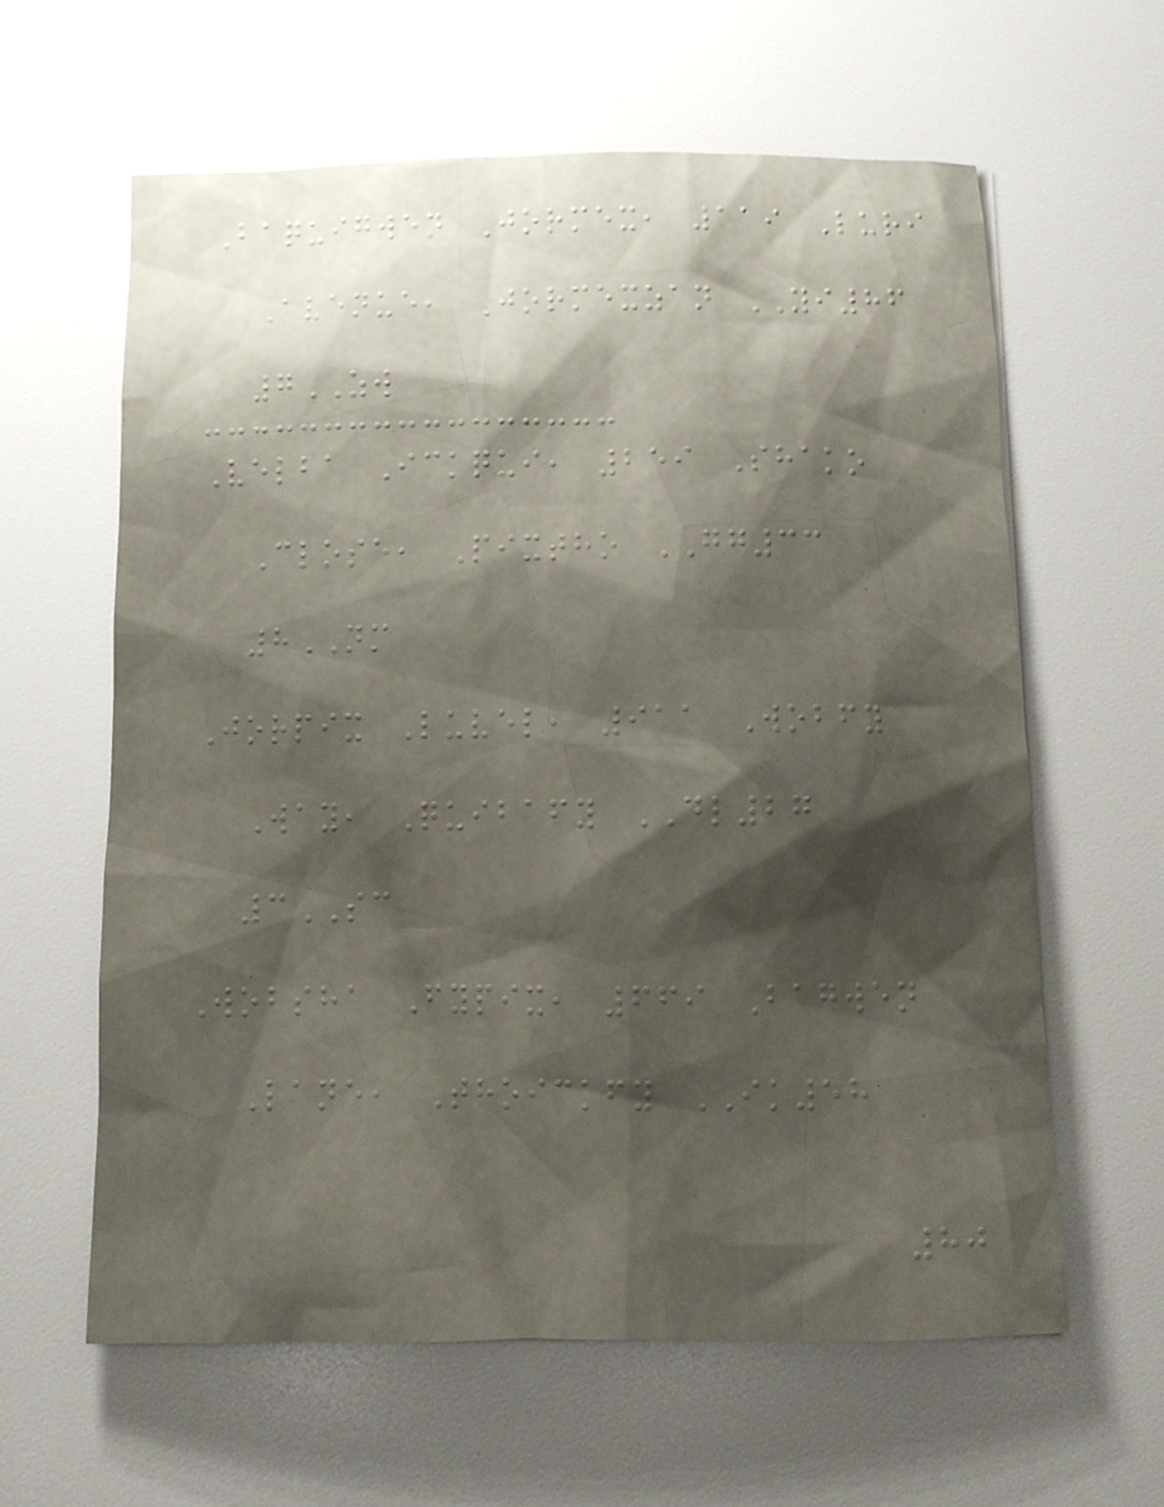Baquigwen Jormex, 119 Luri
Avenue, Jormexzan YI86
7ZW
Velba Ickqui, 259 Shako
Close, Pixtho GG33
8NM
Jorpix Luvel, 911 Wobfy
Way, Quibafy DL27
3SC
Wobsha Fypix, 669 Bagwen
Lane, Thoickfy IK58
80
